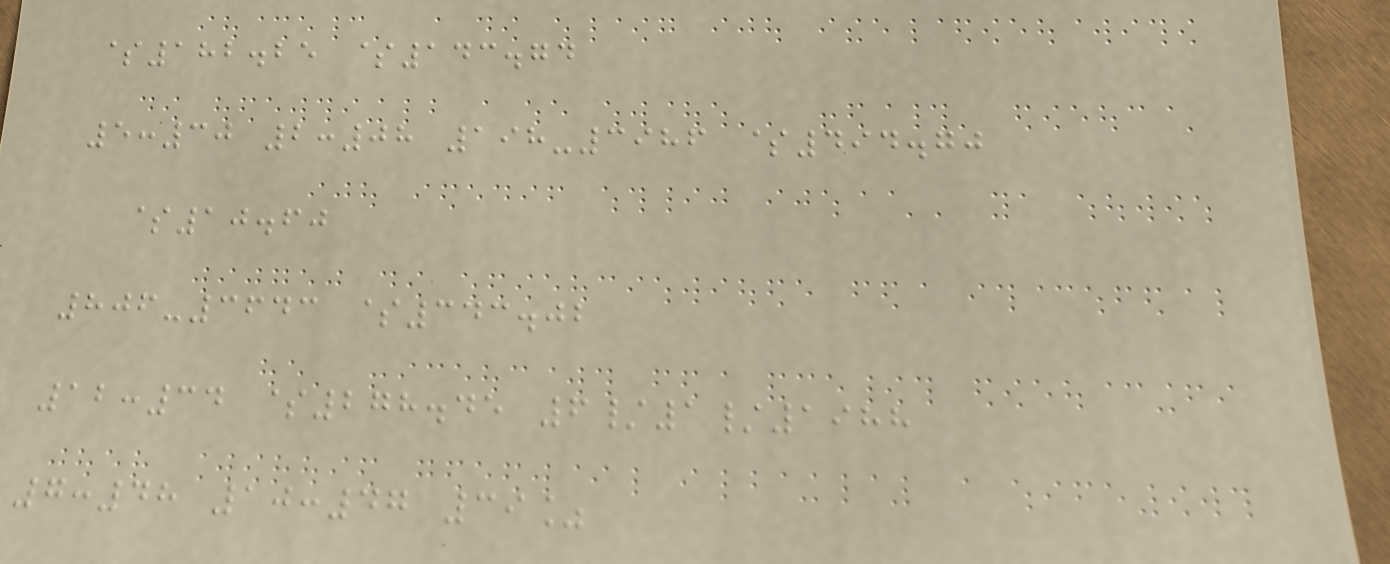$182.25 $143.74
5:30 2:08 198-3986 $494.70
$10.60
806-3643 $343.02
12:34 $278.45 6/1/1988
7:48 10:47 39%
